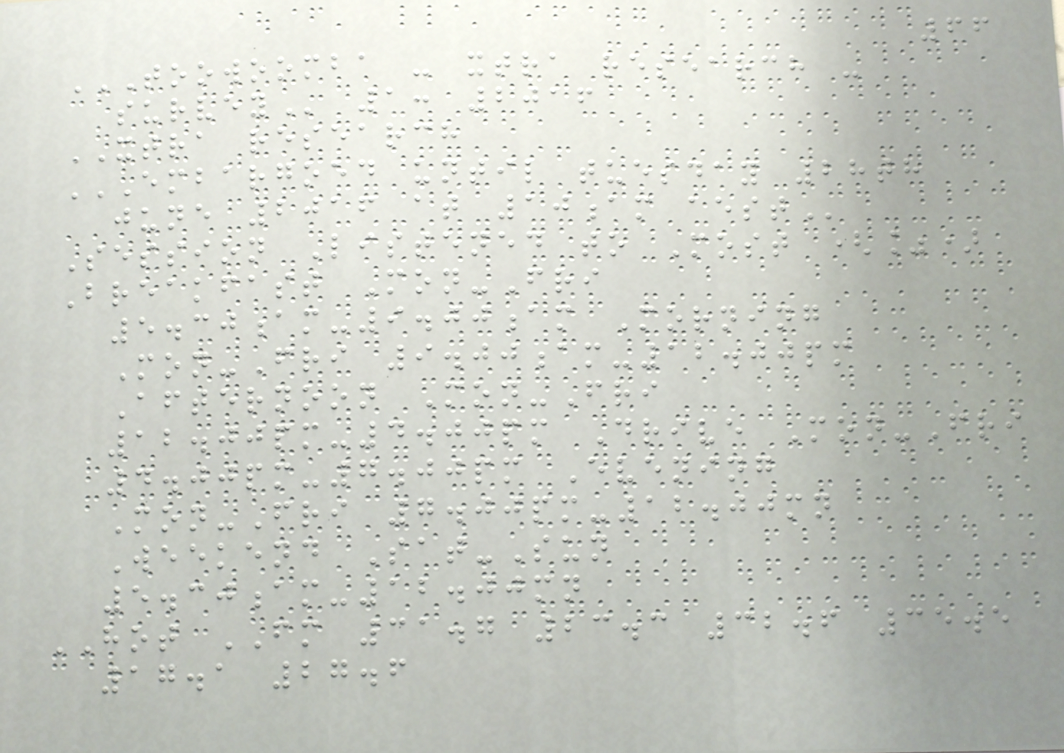66
TOOWOOMBA - XTRA RESEARCH -
SURVEY 1: 2016
XTRA research
EMBARGOED UNTIL TUESDAY 28TH
JUNE 2016 AT 10AM AEST
Session Listened to Most (%)
Breakfast Mon-Fri
5.30am-9.00am Morning
Mon-Fri 9.00am-12.00pm
Afternoon Mon-Fri
12.00pm-4.00pm Drive Mon-Fri
4.00pm-7.00pm Evening
Mon-Fri 7.00pm-12.00mn
Weekend Sat-Sun
5.30am-12.00mn
HOT FM 31.7 23.3 32.6 35.5
17.1 27.6
